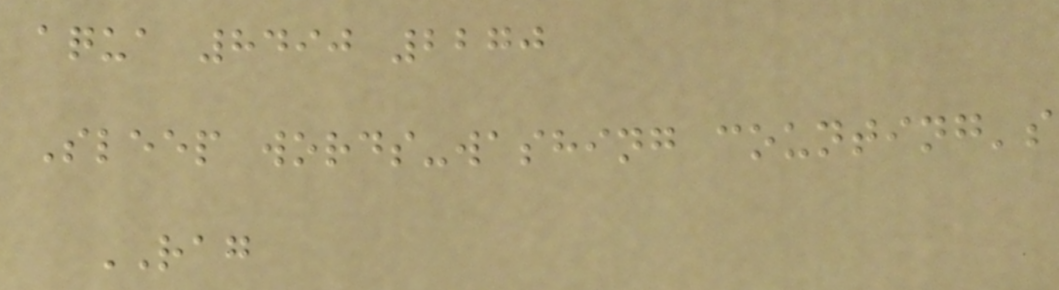aqua 8490 2270
Sleep words-washing counting's
RAG
